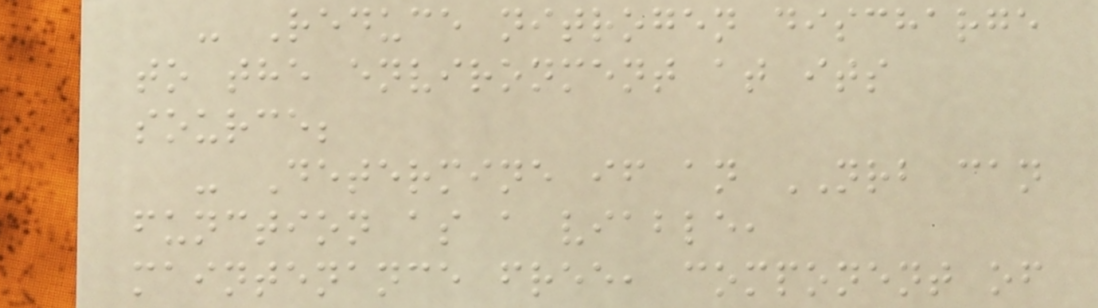- Reduce nitrogen discharge
to the environment at its
source;
- Determine if an NRB can
function as a viable,
maintenance free, component of
